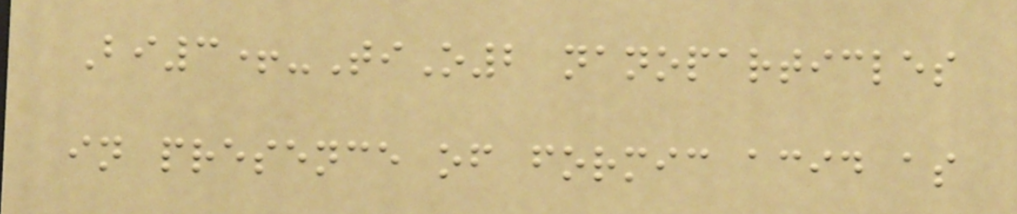Bi3+-TiO2 nanoparticles
in presence of formic acid as
